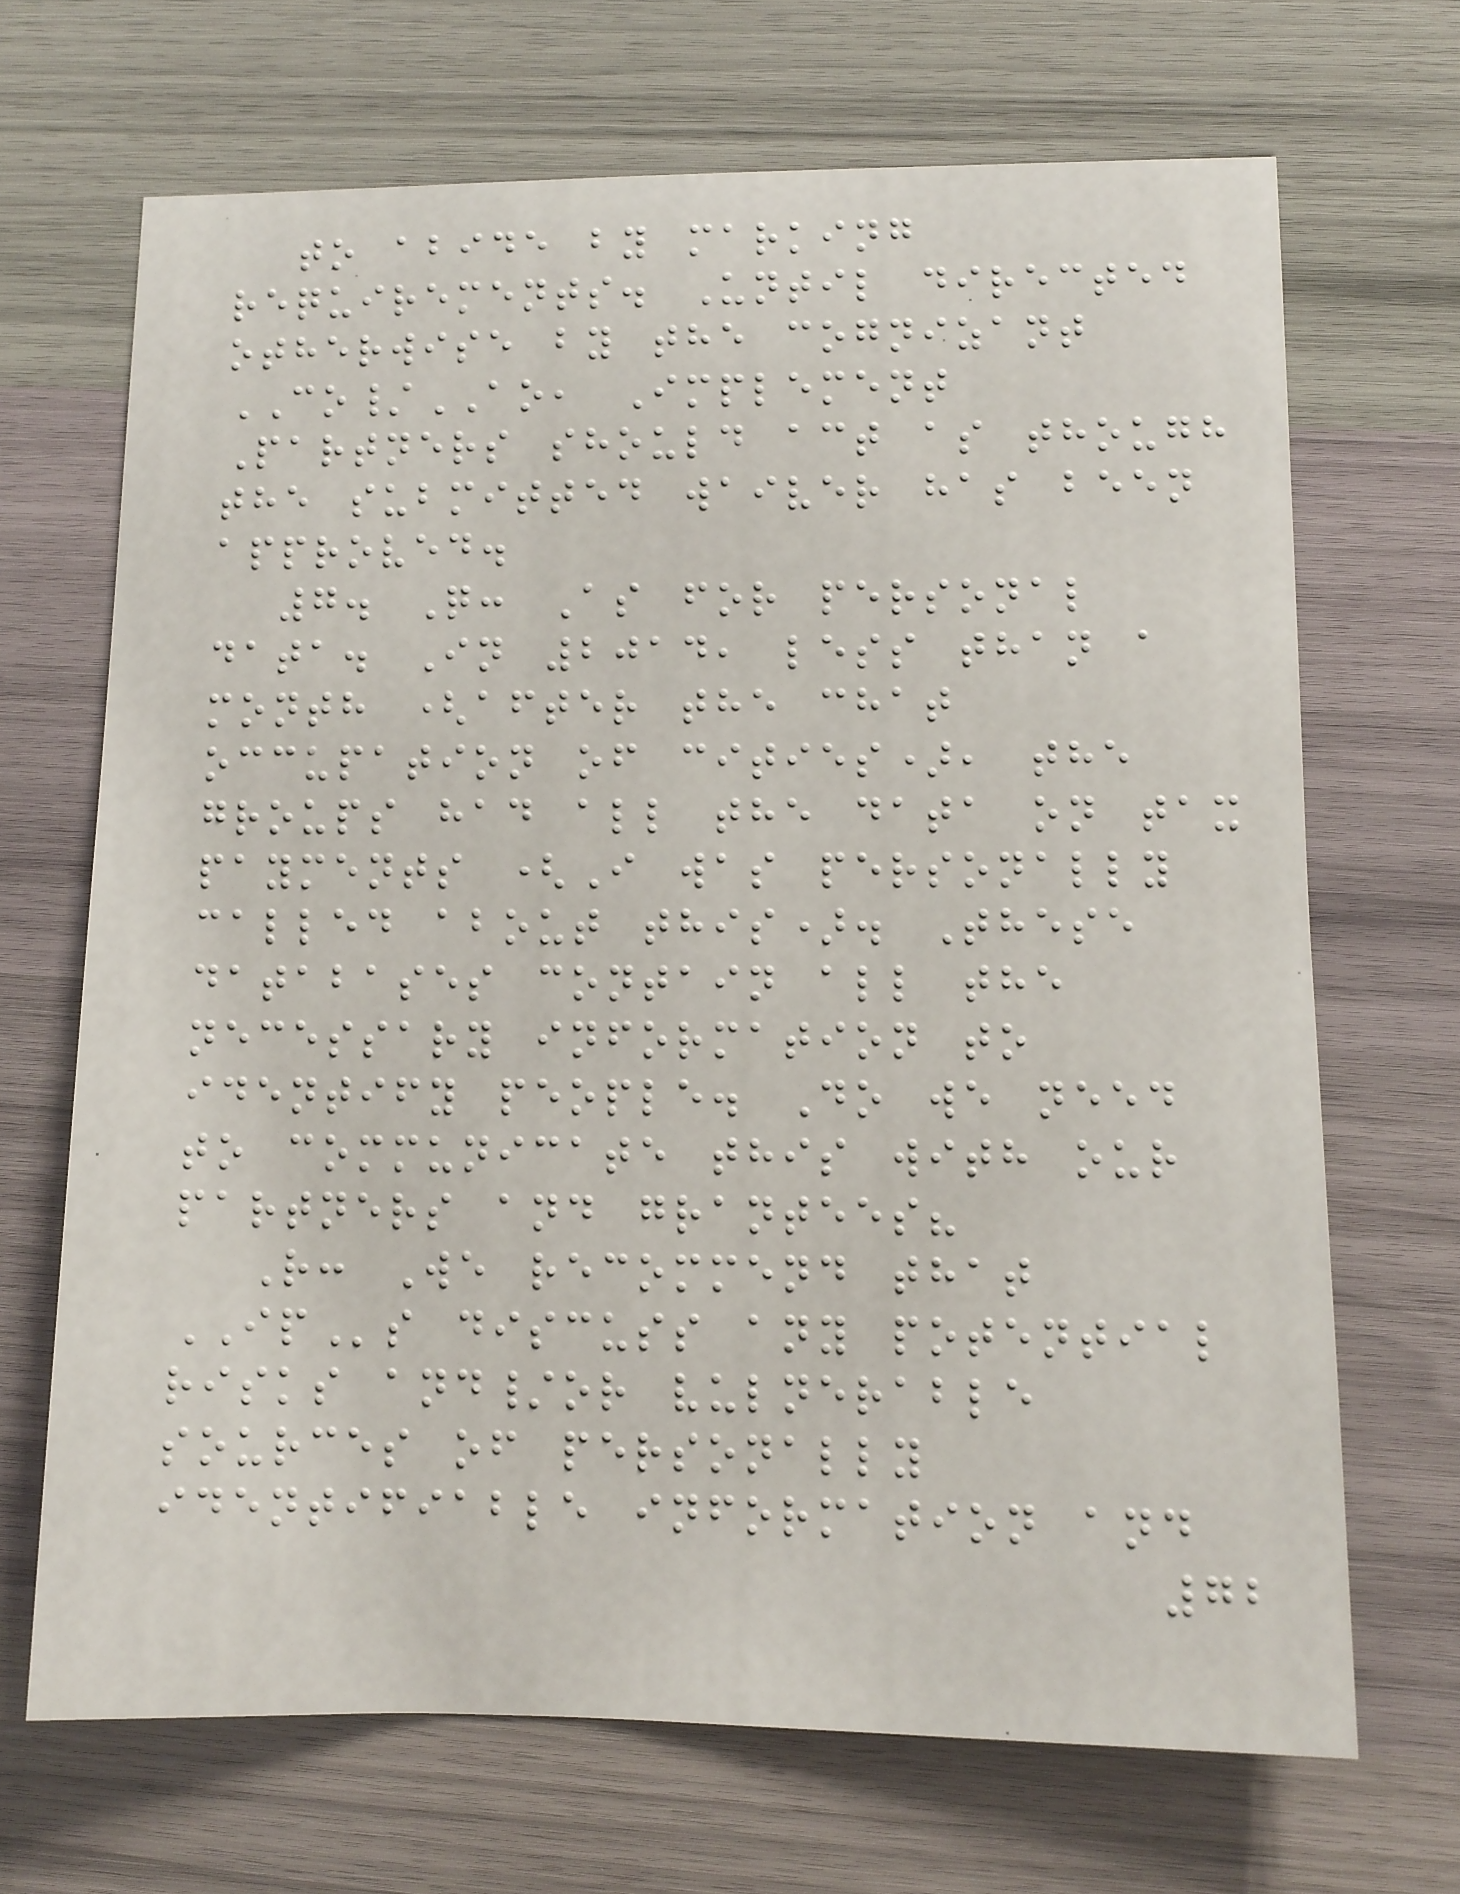to abide by marking
requirements. Until directed
otherwise by the cognizant
CO/AO, Implement
Partners should act as though
the submitted waiver has been
approved.
7. Q: As for personal
data. In 2014, less than a
month (after the chat
occupation of cities), the
groups had all the data on tax
payments (I was personally
called about this). These
databases contain all the
necessary information to
identify people. Do we need
to communicate this with our
partners and grantees?
R: We recommend that
IPs discuss any potential
risks and/or vulnerable
sources of personally
identifiable information and
72
